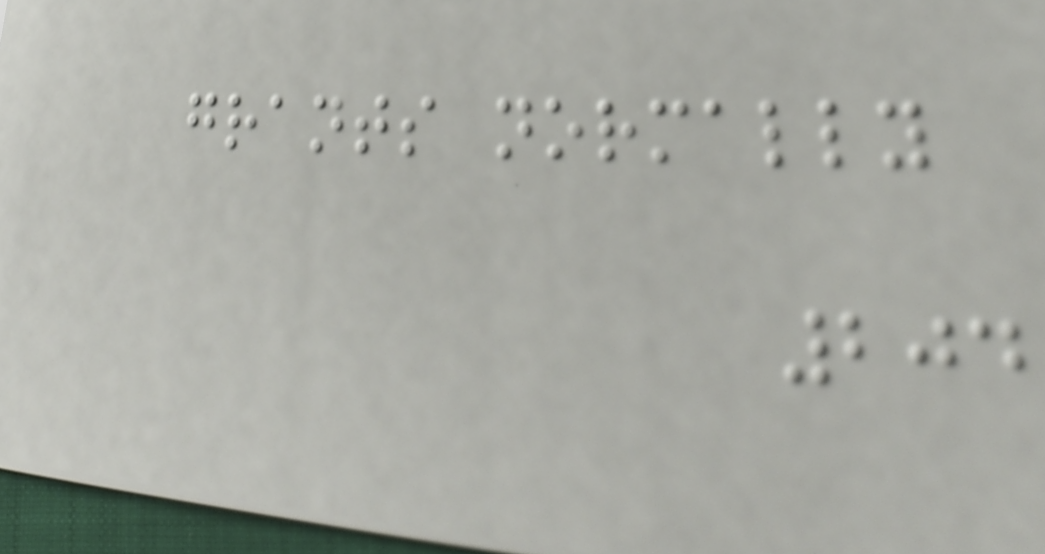grants normally
204
